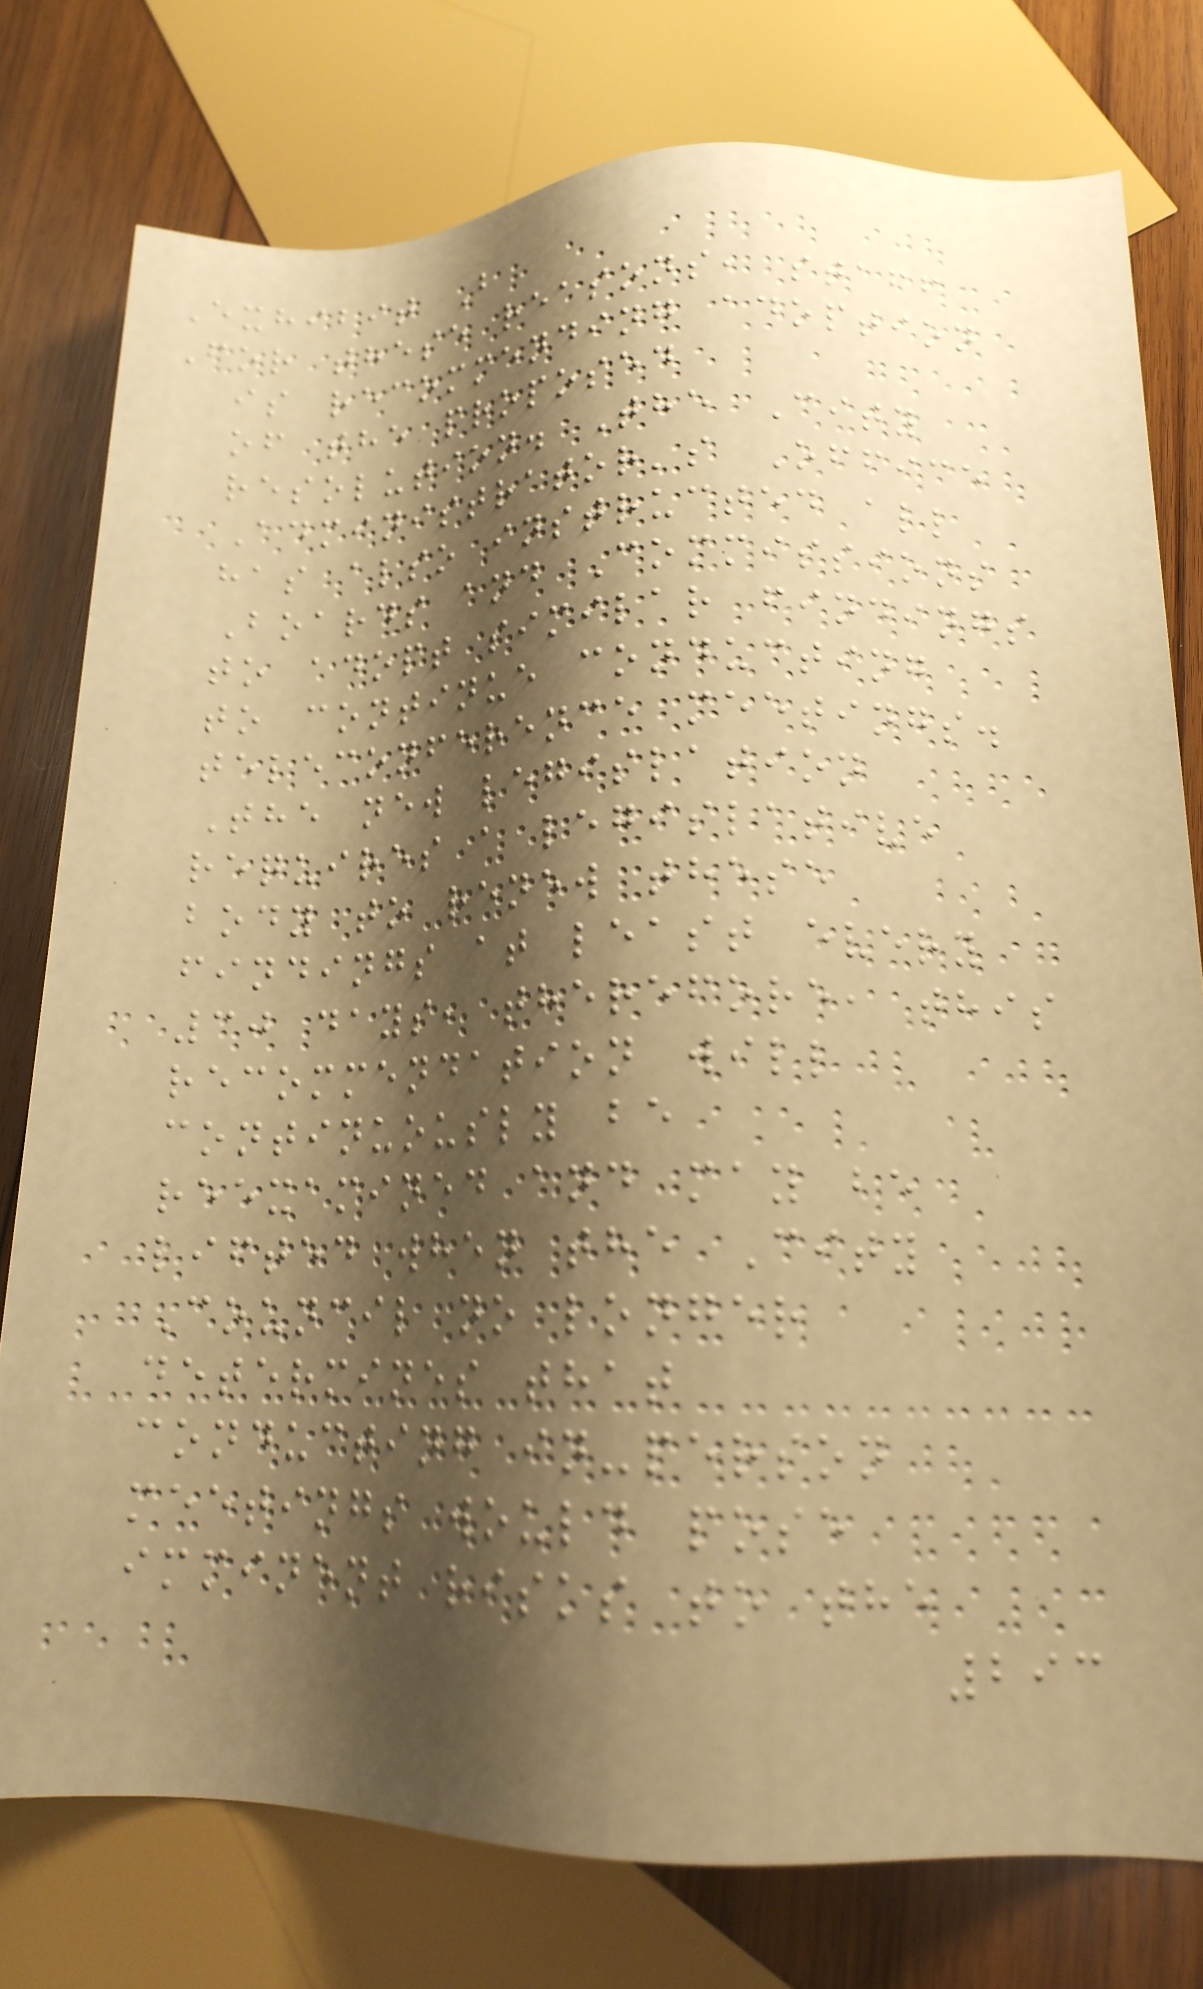Exhibit B
For these reasons, staff
is recommending adoption
of the proposed
resolution. The City
Administrator's Office
has also instructed all
Boards and Commissions
to adopt similar findings
to continue conducting
teleconference meetings.
The new legislation
requires a legislative
body to renew these
findings at least every
30 days, therefore, this
recommendation will
continuously be
reexamined and may be
lifted when the City
Council no longer
determines that
conducting in-person
meetings would pose
imminent risks to the
293
